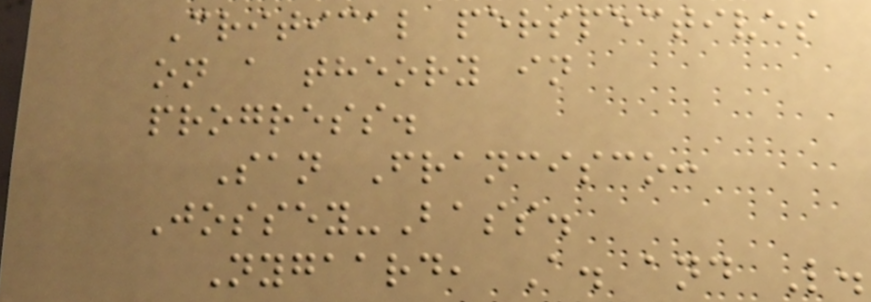Critical perspectives
on a theory in
progress.
San Francisco:
Jossey-Bass.
Nygaard, A. and L.
